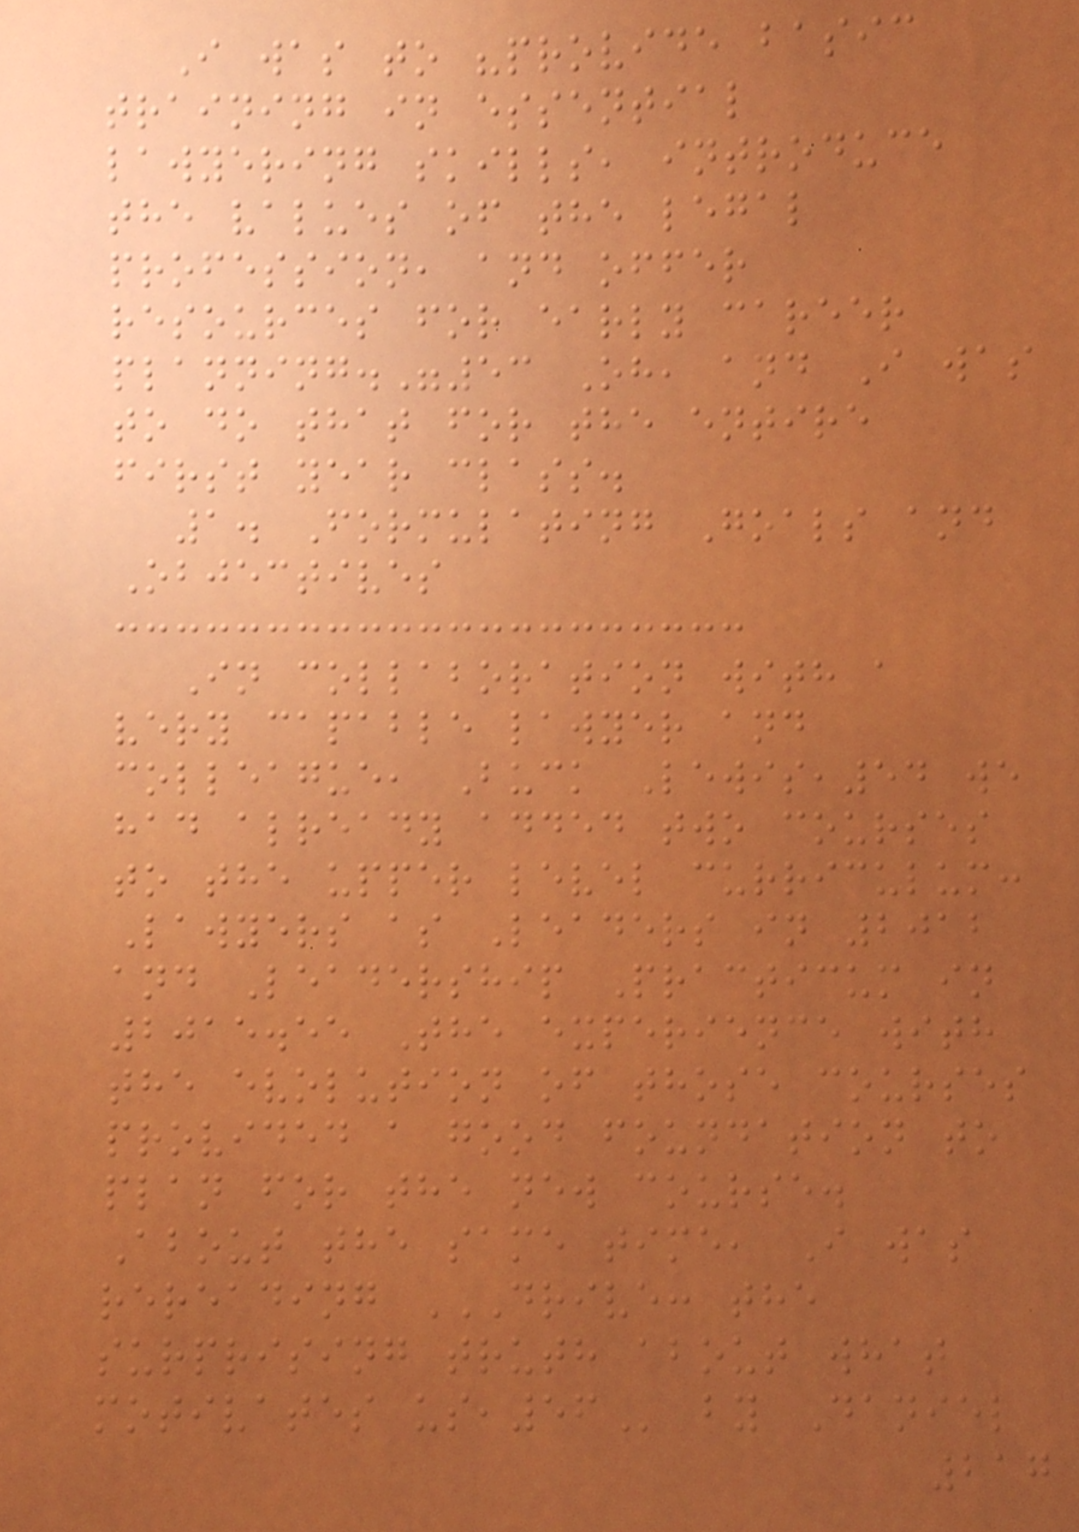I was to "provide basic
training in essential
lawyering skills, introduce
the values of the legal
profession, and offer
resources for early career
planning."53 Oh, and I was
to do that for the entire
first year class.
1. Formulating Goals and
Objectives
In collaboration with a
very capable lawyer and
colleague, Buck Lewis,54 we
had already added two courses
to the upper level curriculum:
Lawyers as Leaders in 2012
and Leadership Practicum in
2015.55 The experience with
the evolution of those courses
provided a good foundation to
plan for the new course.
About the same time, I was
rereading DRIVE: THE
SURPRISING TRUTH ABOUT WHAT
MOTIVATES US,56 by Daniel
217
